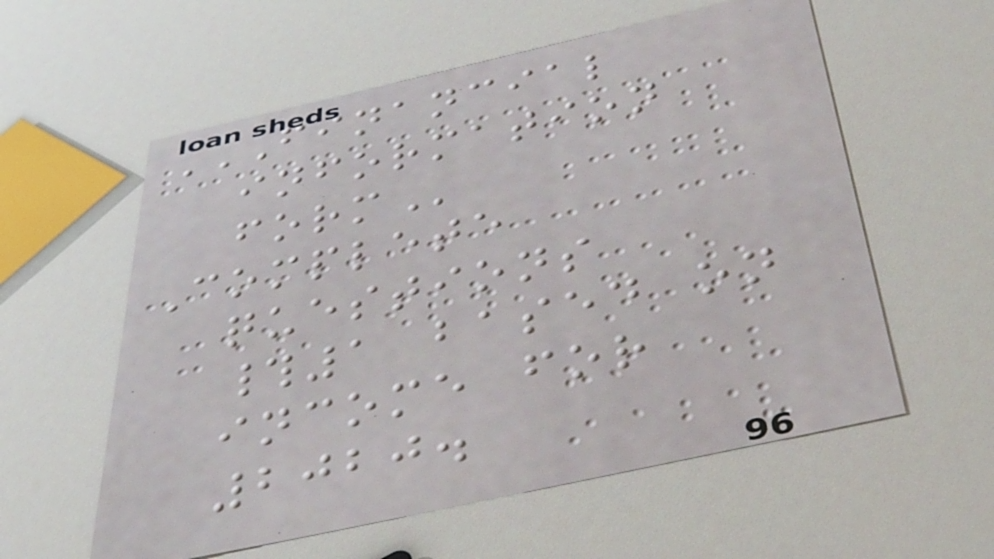FINANCIAL
INFORMATION
FORM
Complete
questions
#1 based on
income for
2020.
